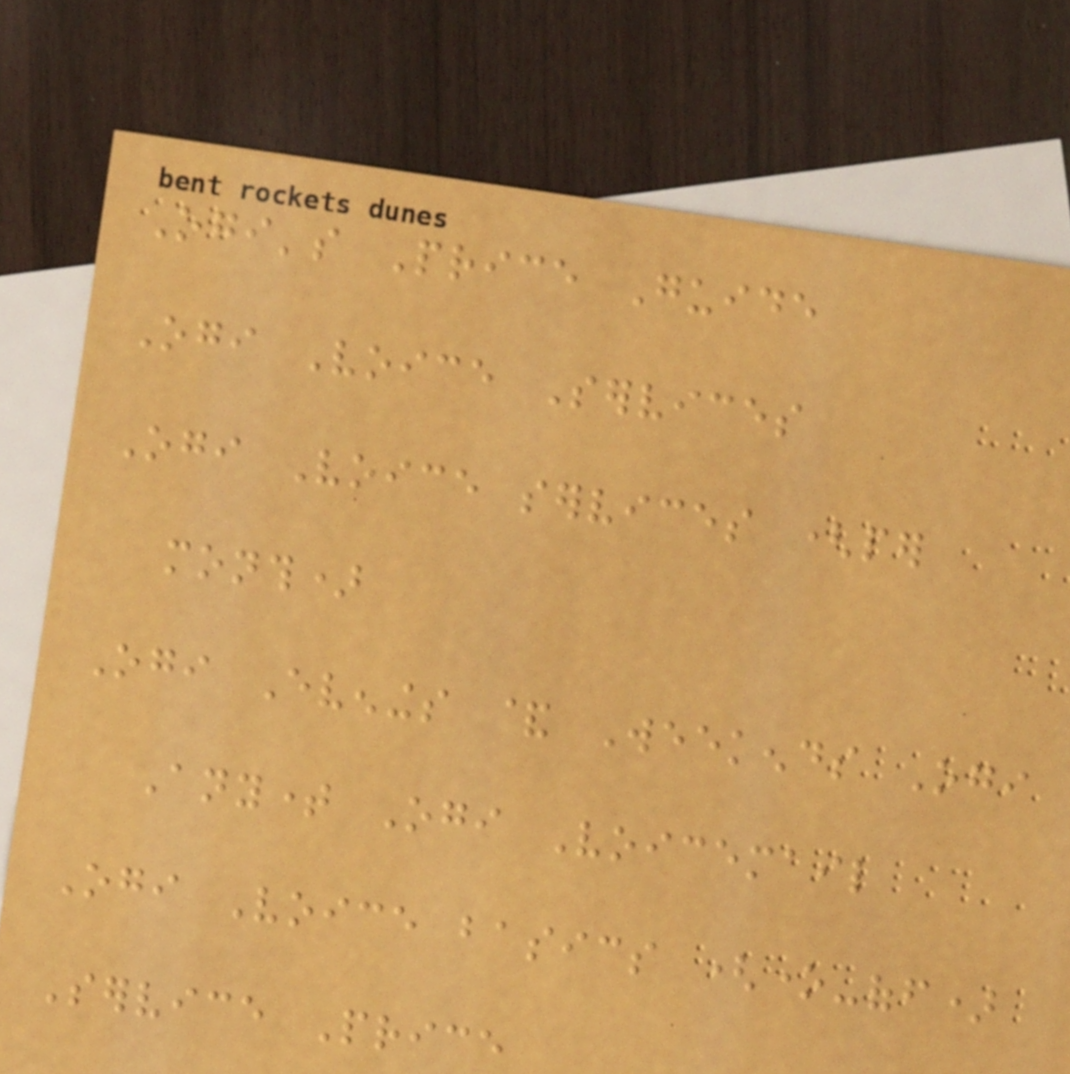Ogi's Price Guide
Ogi Voice Services
Ogi Voice services (per
month)
Ogi Evenings & Weekends Ogi
Anytime Ogi Voicemail
Ogi Voice basics (one-off)
Service Price
